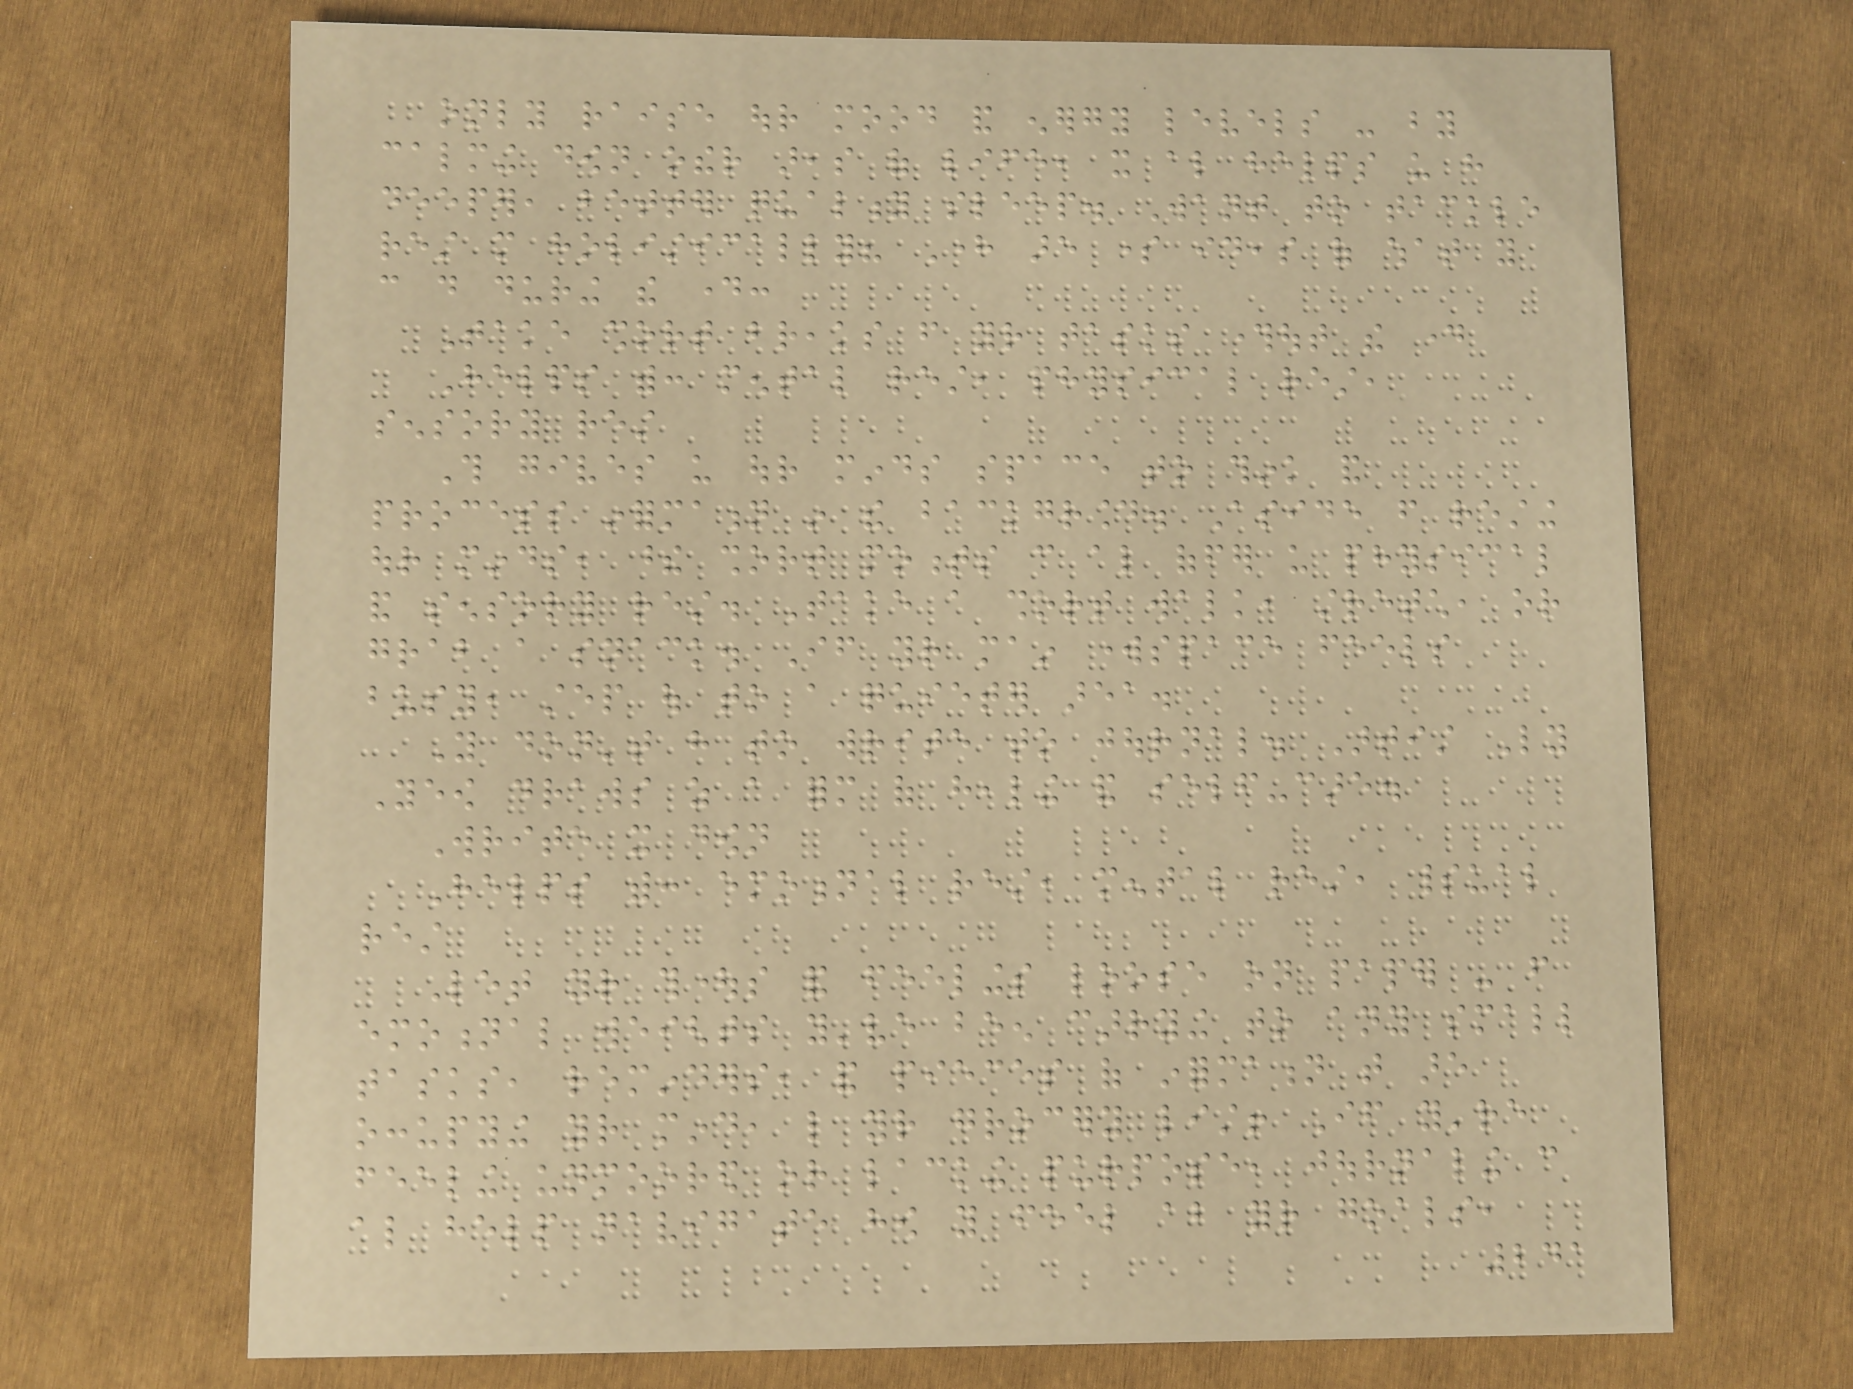only raise our mood and energy levels - by
calming down other areas of life, it also helps us have
deeper, better quality sleep. Want to tackle
rest more holistically? Here are some ideas of what you
can do during the day:
Take short breaks from your tasks throughout the day
Helps with: mental rest, physical rest,
sensory rest
This gives us our minds space to think and
process information in the background. Aside from resting
our minds, these short moments can also offer us physical
and sensory rest. Take a short walk, stretch, or
grab a snack. If your main workspace feels
busy, step out to a quieter area.
You don't have to write to journal. Artist Ly
Yeow draws as a form of healing and self-care.
Write it down
Helps with: emotional rest, mental rest, spiritual
rest
Let your thoughts and feelings loose on paper - from
emotional weights you've been carrying to any small
tasks, reminders, and pieces of information that are
occupying your mind, like your grocery list! If you're
feeling unmoored or lacking purpose, journaling can
also help navigate how you feel about your goals,
241
